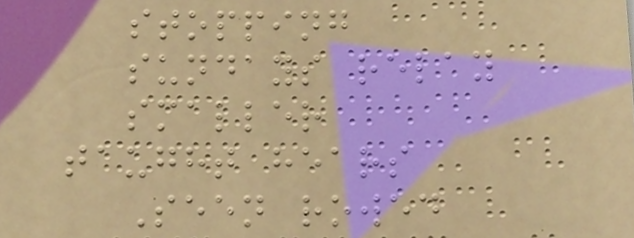stopping
sundays relay
smaller
taught hears
Seen rowed
